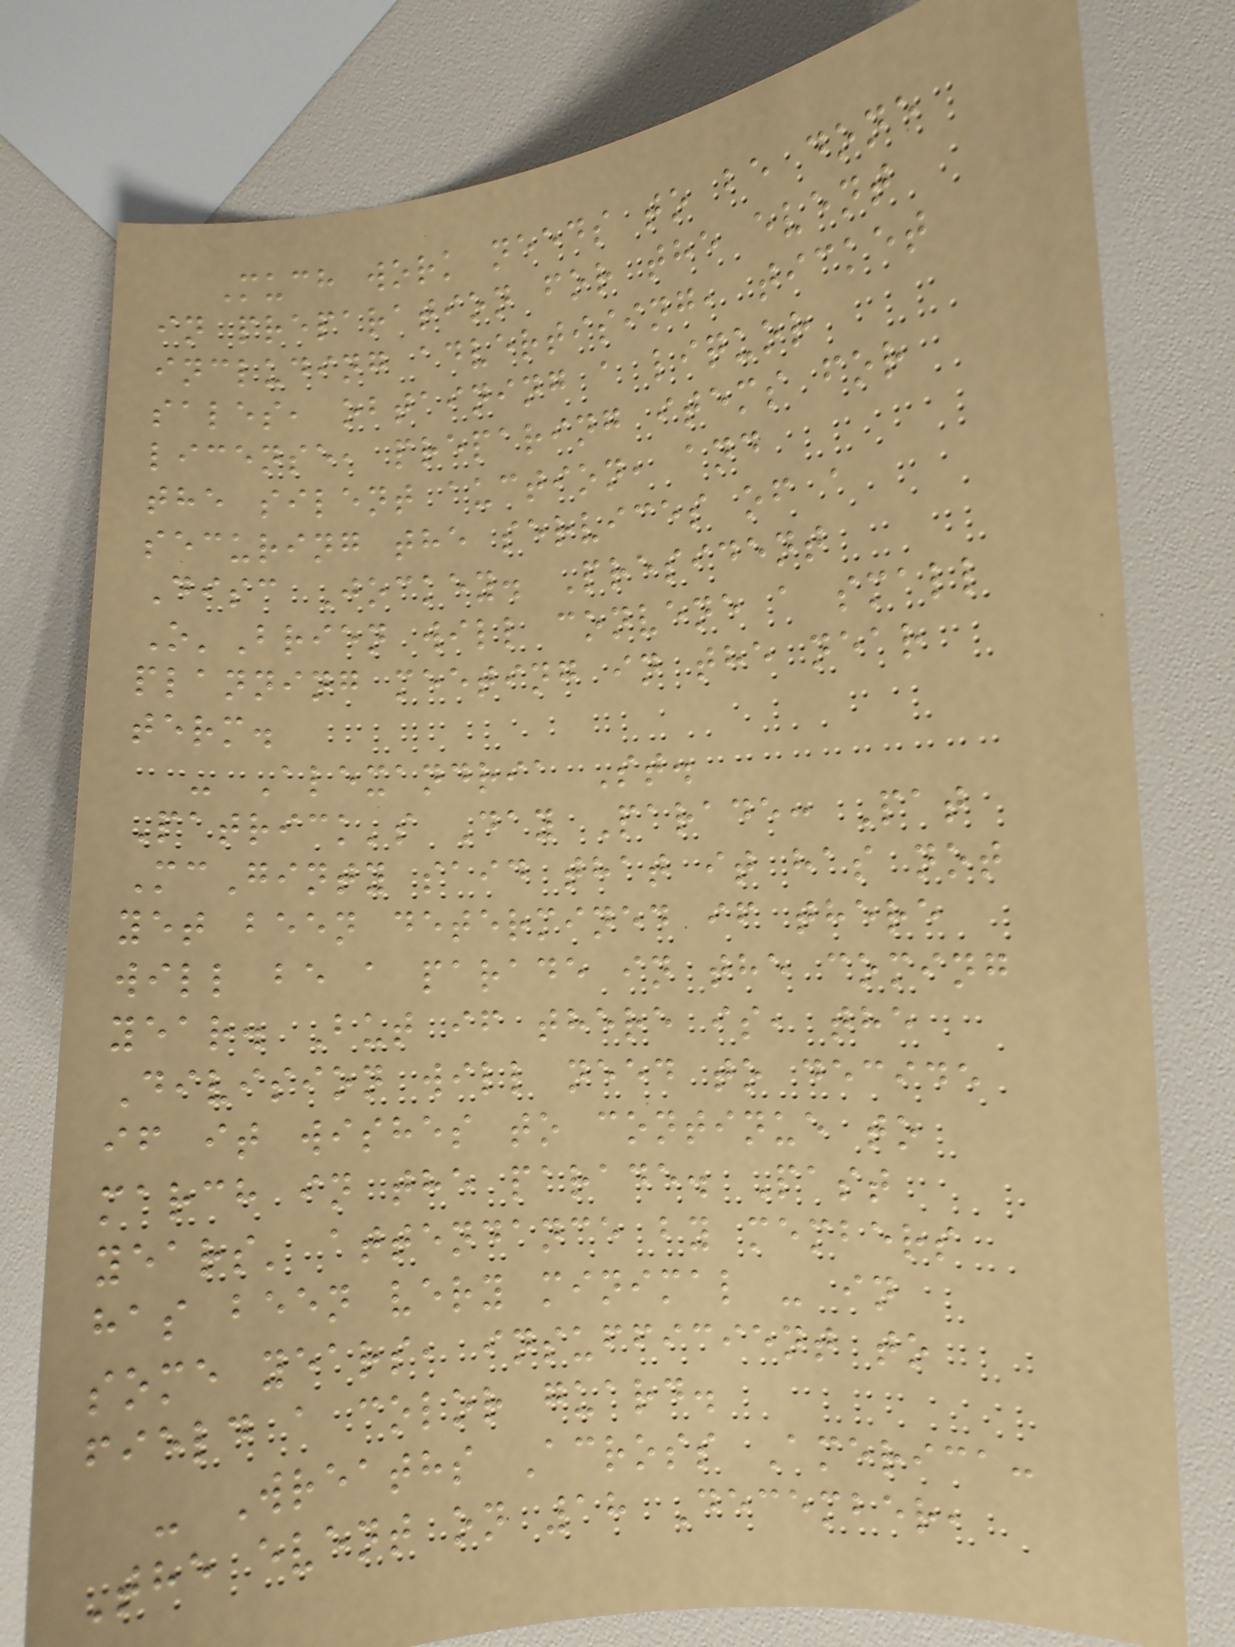Much work needs to be done
in preparation for the event
including advertising, ticket
sales, obtaining a liquor
license, preparing items for
the silent auction, and
securing the services of a
Disc Jockey. President
O'Brien will convene a small
planning meeting in the near
term.
- Alexandria St.
Patrick's Day Parade: Pat
McGinty said that it has not
yet been determined if there
will be a parade in the coming
year. But if there is, the
Division will need to decide
if it wishes to continue to
march in the parade. Past
years' attendance by members
has been very minimal - in
some years, insufficient to
field a color guard.
- Wreaths Across America:
The event on 18 December,
